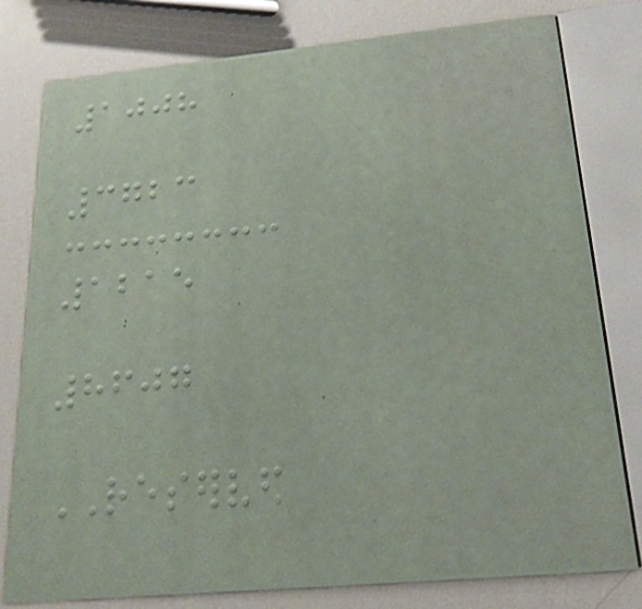1008
3723
1215
8607
RESERVED
